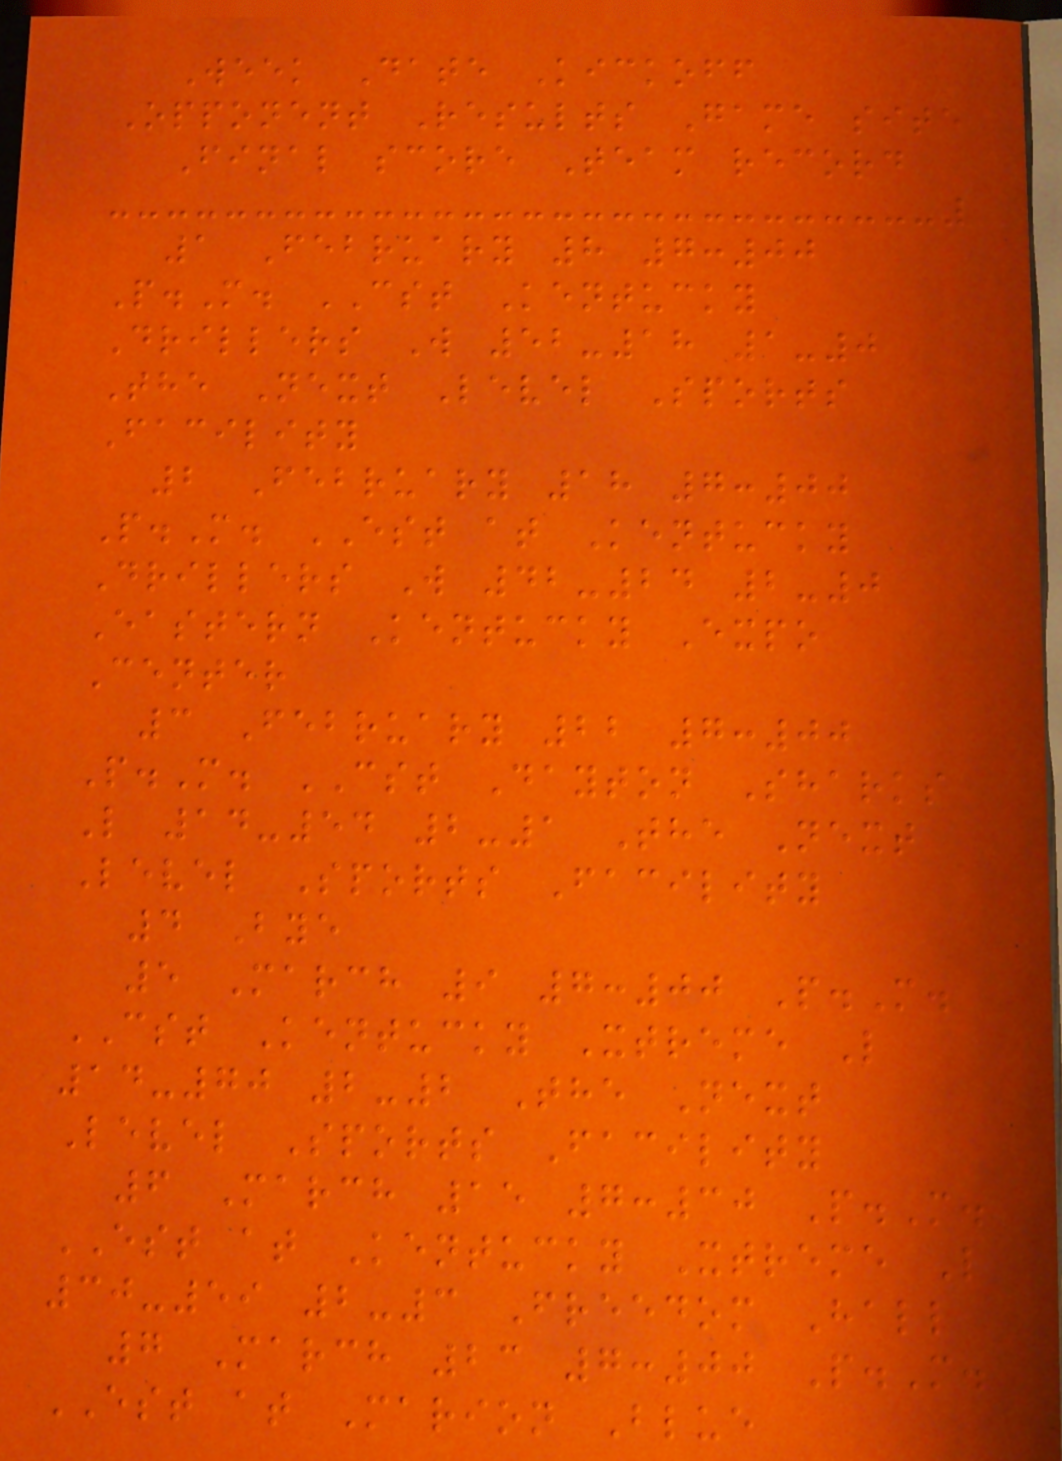Week Date Kickoff
Opponent Results Game site
Final score Team record
1 February 8 7:00
P.M. CST Kentucky
Drillers W 52-18 1-0
The Next Level Sports
Facility
2 February 18 7:00
P.M. EST at Kentucky
Drillers W 42-24 2-0
Eastern Kentucky Expo
Center
3 February 22 7:00
P.M. CST Dayton Sharks
L 14-54 2-1 The Next
Level Sports Facility
4 Bye
5 March 9 7:00 P.M.
CST Kentucky Xtreme L
14-70 2-2 The Next
Level Sports Facility
6 March 15 7:30 P.M.
EST at Kentucky Xtreme L
30-59 2-3 Freedom Hall
7 March 23 7:00 P.M.
EST at Marion Blue
